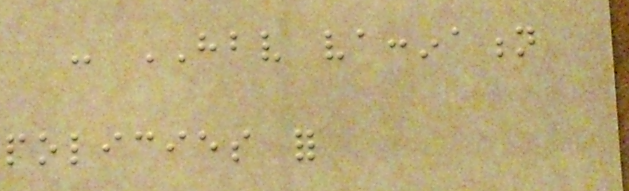- HBV vaccination
policies for
